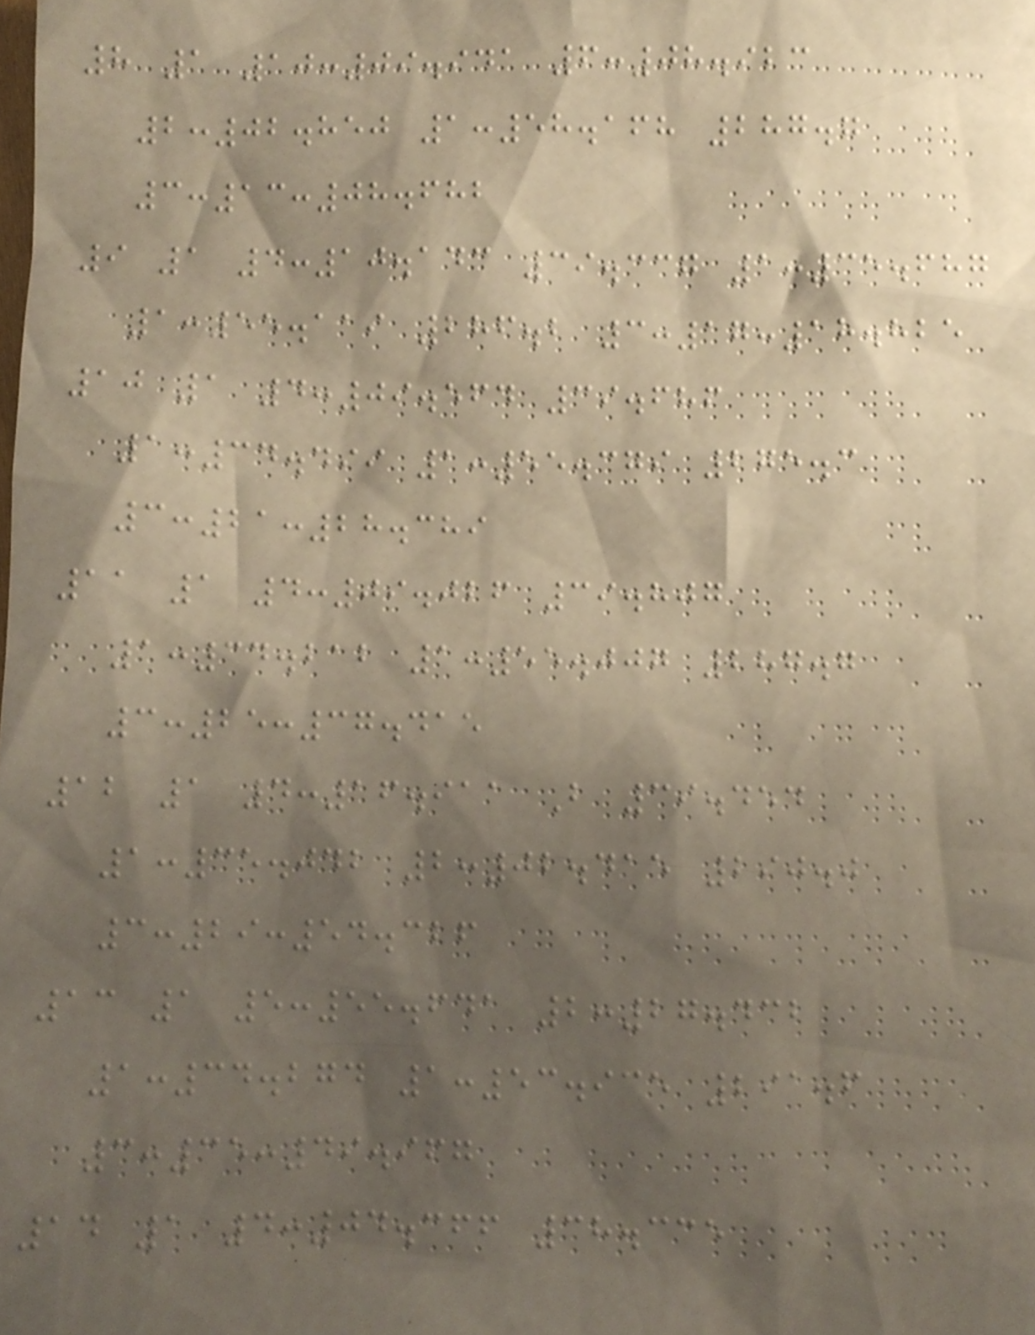8 1 10:09.941 6:08.923
2:02.850 1:58.168 287.7
3:13:08.682
9 1 4:10.143 39.337 1:35.687
1:55.119 286.2 3:17:18.825
10 1 4:09.564 39.686
1:34.499 1:55.379 275.3
3:21:28.389
11 1 4:09.026 39.807
1:34.212 1:55.007 287.7
3:25:37.415
12 1 4:16.911 B 39.454
1:35.042 2:02.415 290.0
3:29:54.326
13 1 5:55.641 2:27.432
1:34.274 1:53.935 291.6
3:35:49.967
14 1 4:04.366 38.335
